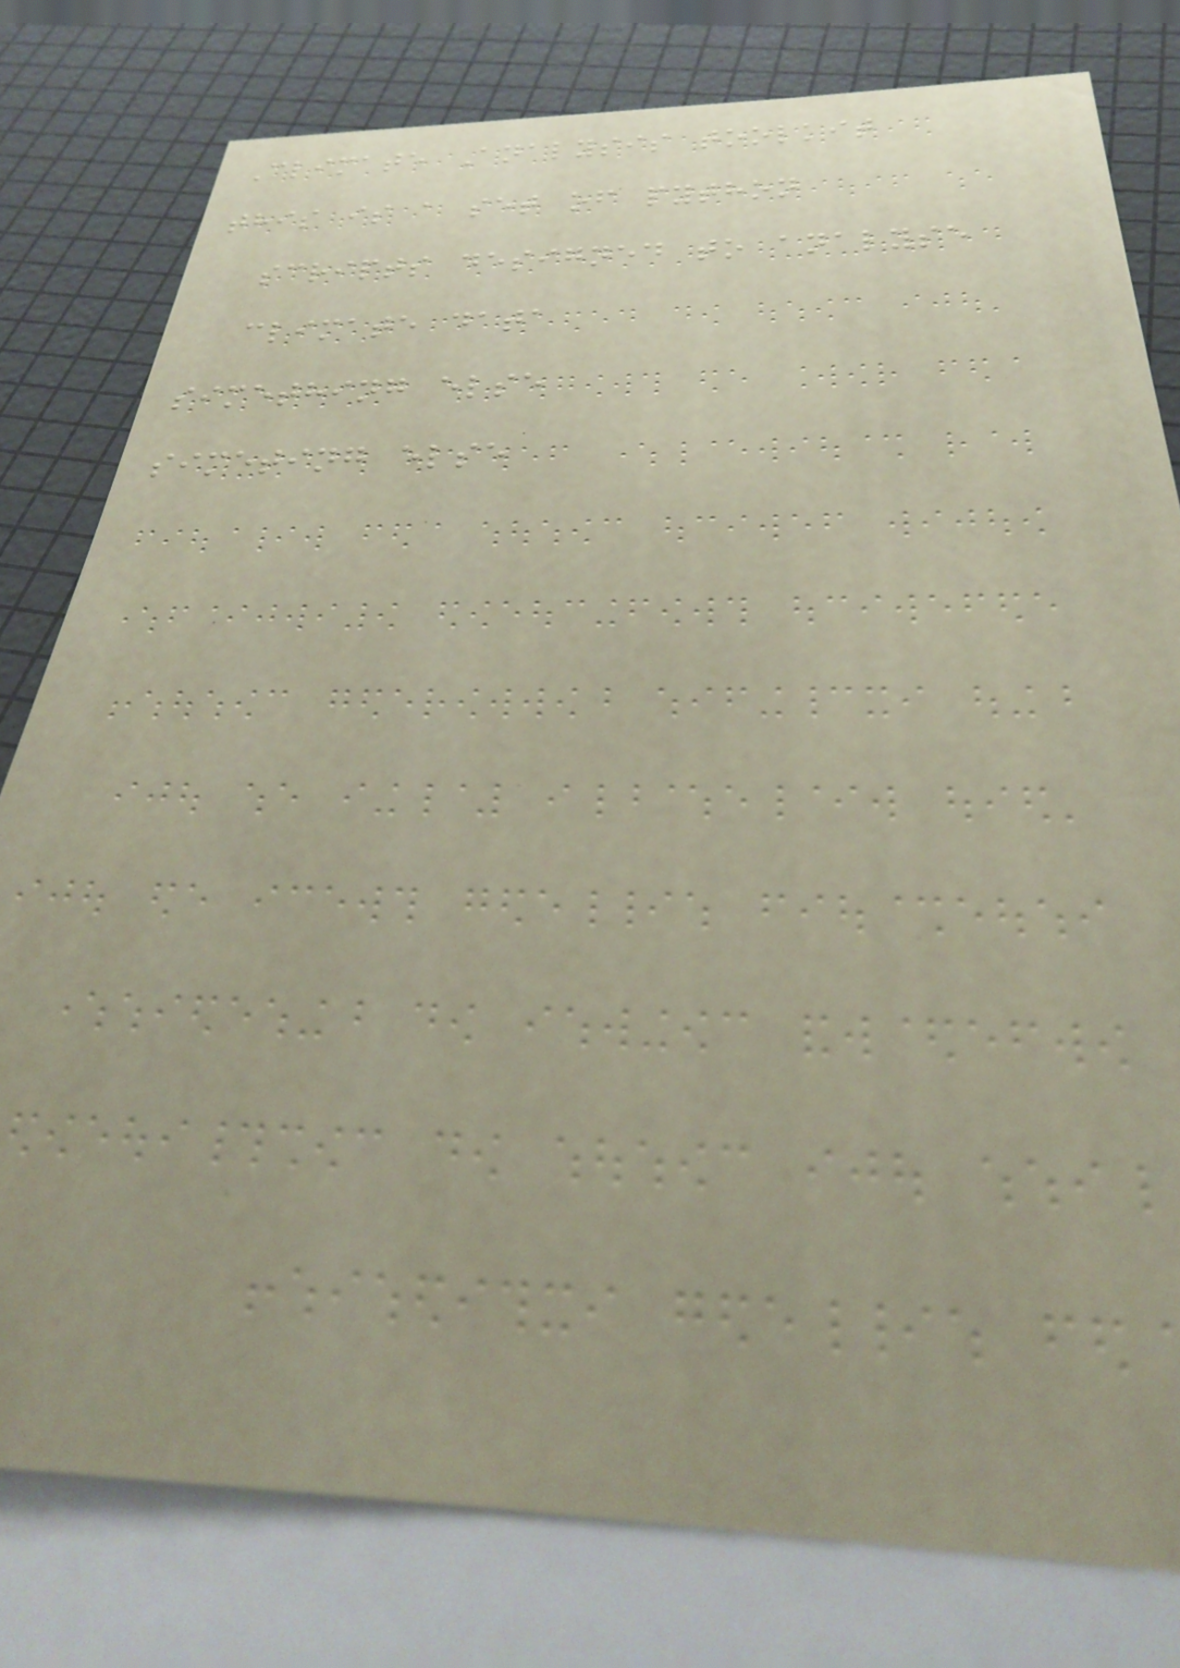Climate Analysis toolkit
this is a set of python
scripts designed to analyse
climate data
simething else
simeting else
